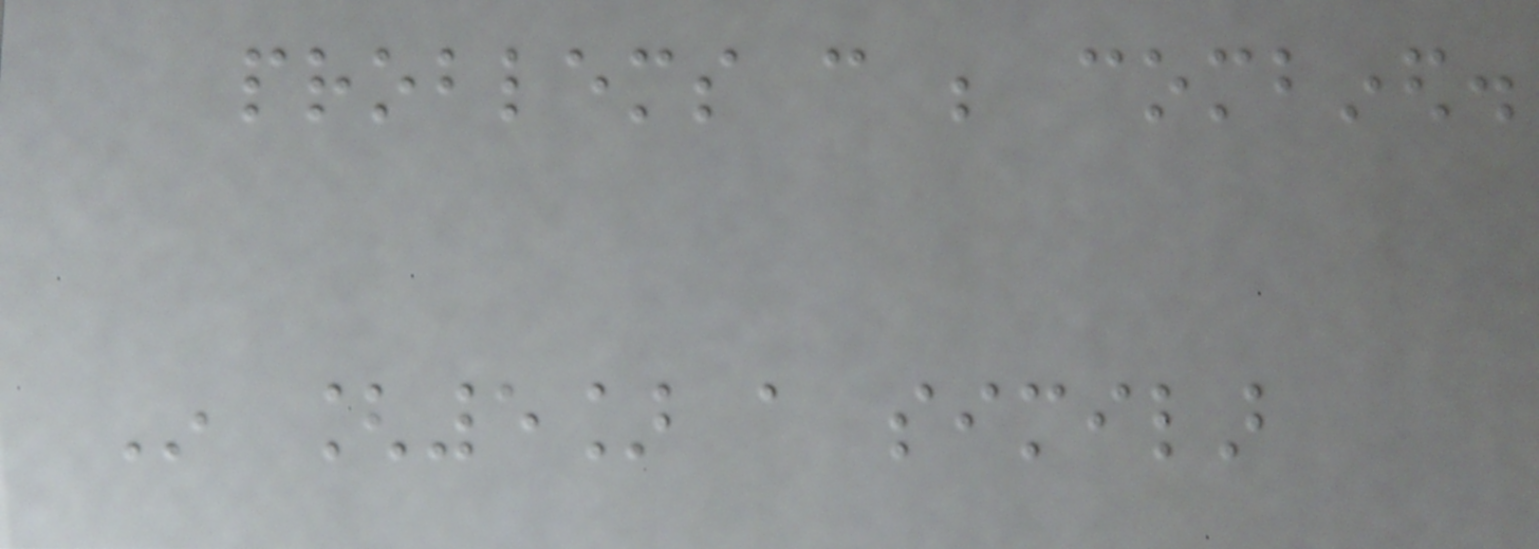problems can be combined.
In [5] a similar
